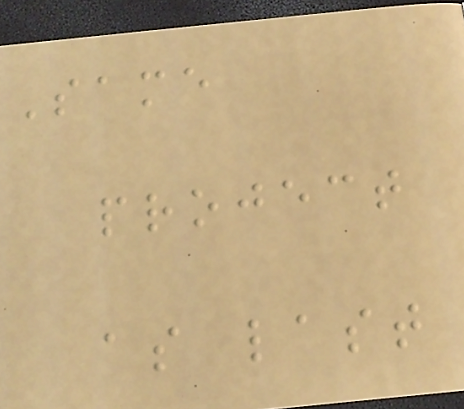Same
project
as last
